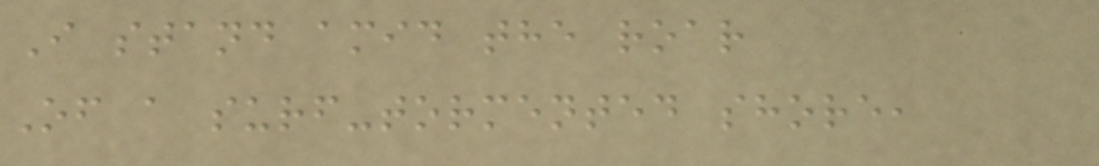I stand amid the roar
Of a surf-tormented shore,
